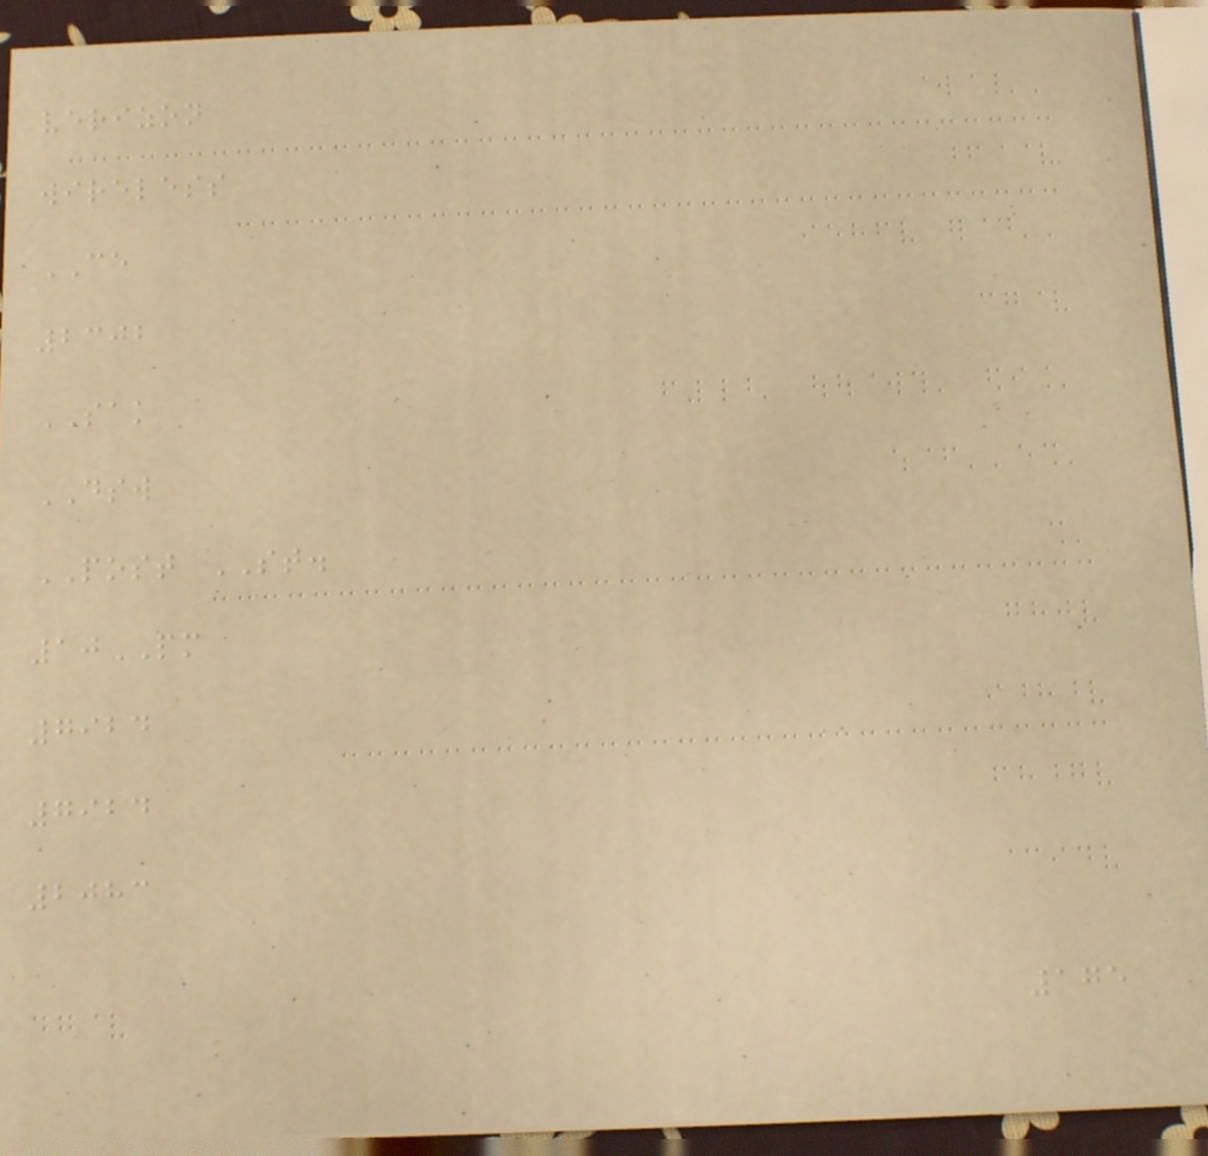verizon
wireless
CE
2302
SAK
DSW
POST ST.
10PM
7924
7924
2083
175
